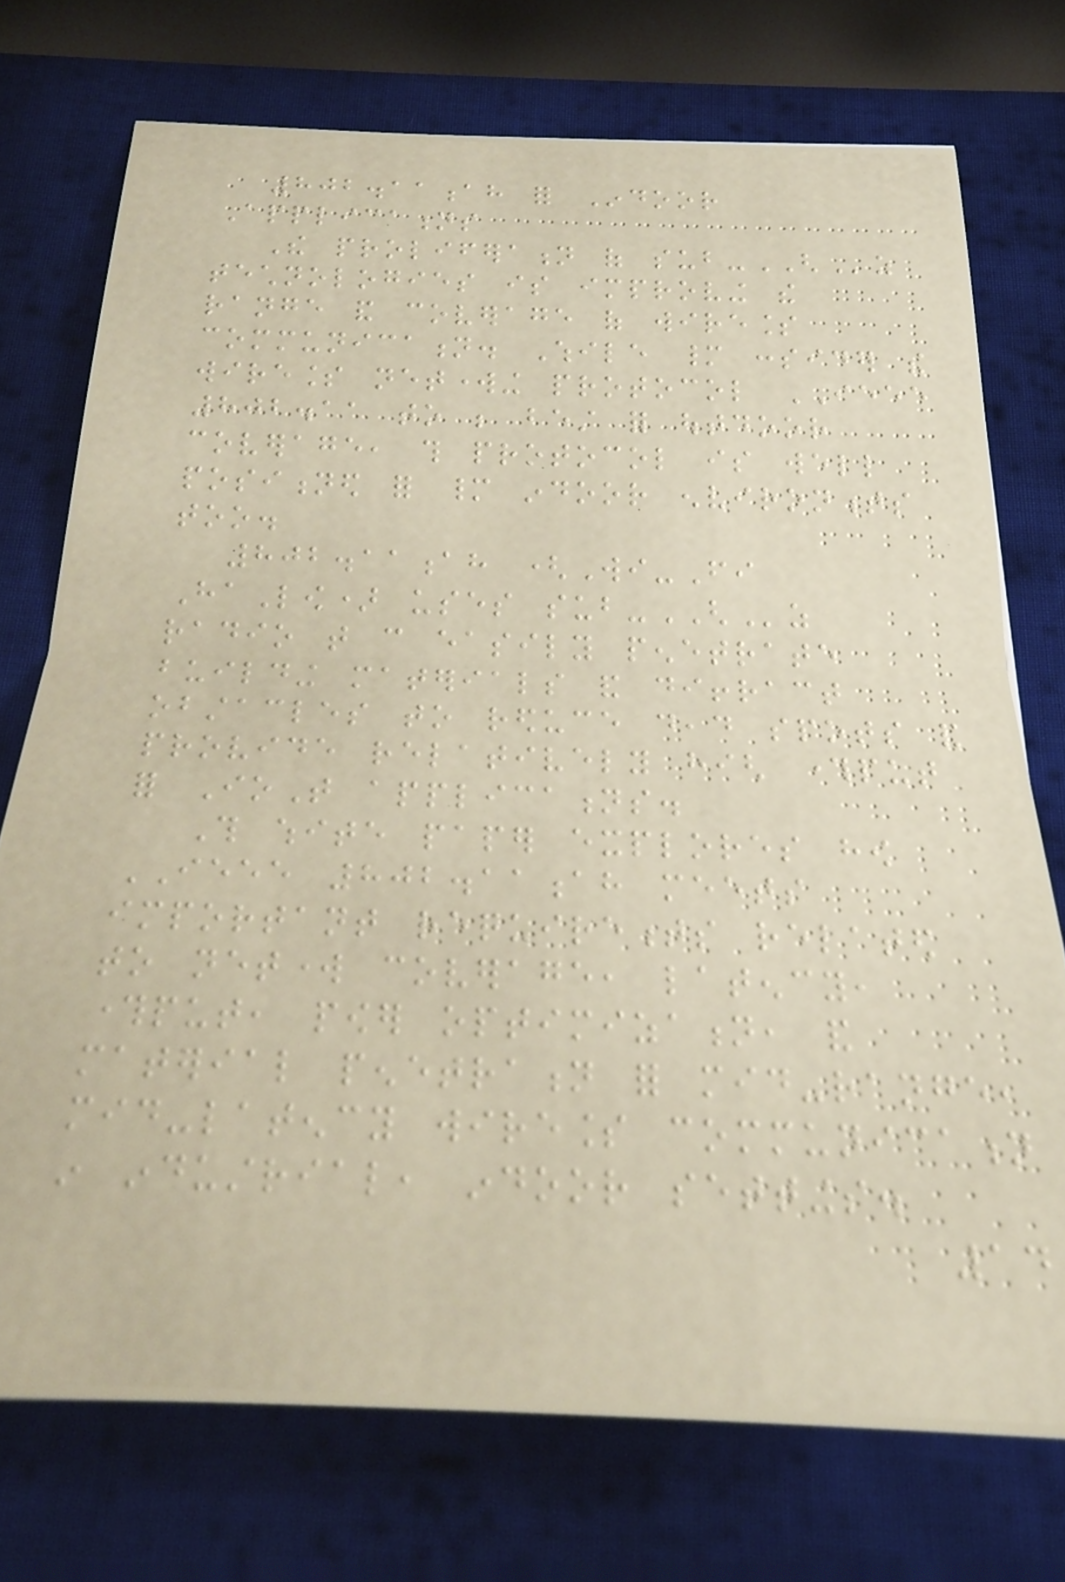802.11ah for Indoor
Applications
The proliferation of sub-GHz
technologies is improving the
range and coverage of wireless
communication. While many consider the
wireless networking protocol IEEE
802.11 to be best for outdoor
coverage, this protocol is well
positioned for many indoor environments
too.
802.11ah (Wi-Fi
HaLow) uses sub-GHz
radio that can easily penetrate
building materials and diffract
obstacles to reduce dead spots and
provide relatively high throughput
for IoT applications.
This white paper explores how
IEEE 802.11ah meets
important requirements related
to network coverage, latency,
throughput, power optimization, and
material penetration for mid-range,
mid-latency wireless communication
in industrial, indoor settings.
14
